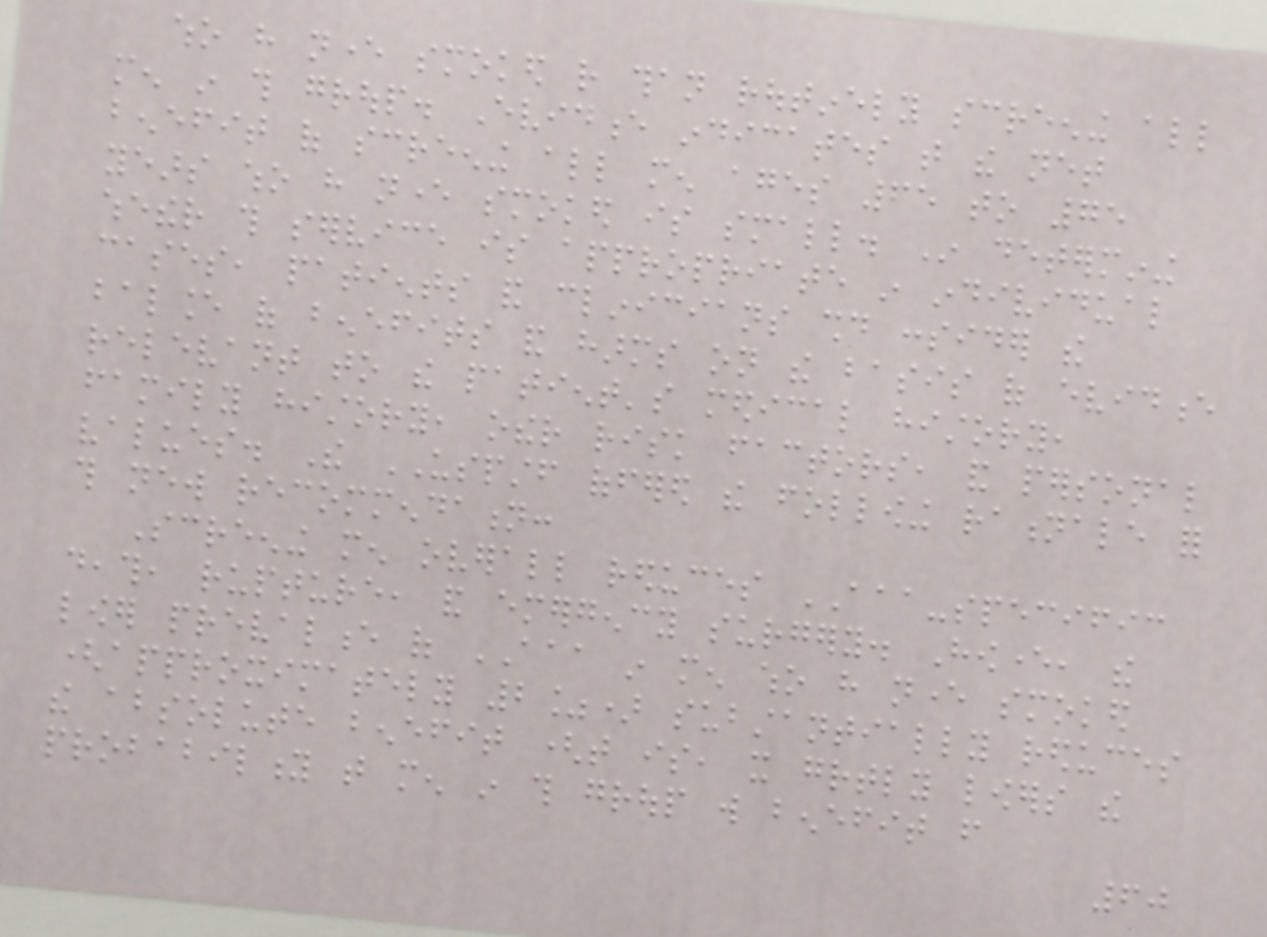who have never smoked rather than routinely screening all
men in this group. Evidence indicates that the net
benefit of screening all men ages 65 to 75
years who have never smoked is small. In determining
whether this service is appropriate in individual
cases, patients and clinicians should consider the
balance of benefits and harms on the basis of evidence
relevant to the patient's medical history,
family history, other risk factors, and personal
values. The USPSTF offered the following rationale for
this new recommendation:
Screening men overall reduces AAA-specific
death, rupture, and emergency surgery. However, the
lower prevalence of AAA in men who have never smoked
(approximately 2%) substantially reduces
the absolute benefit (that is, it greatly lowers the
probability that men in this group will benefit from
60
